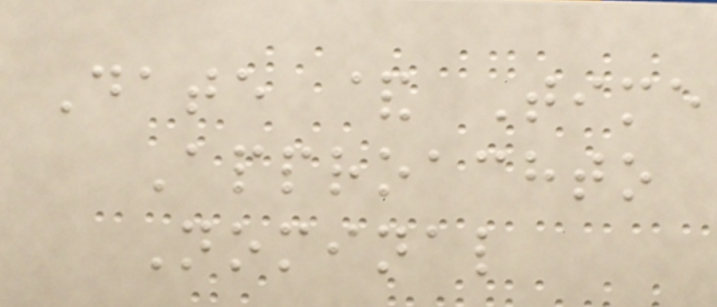Date & Time
Approachto
Nominal
